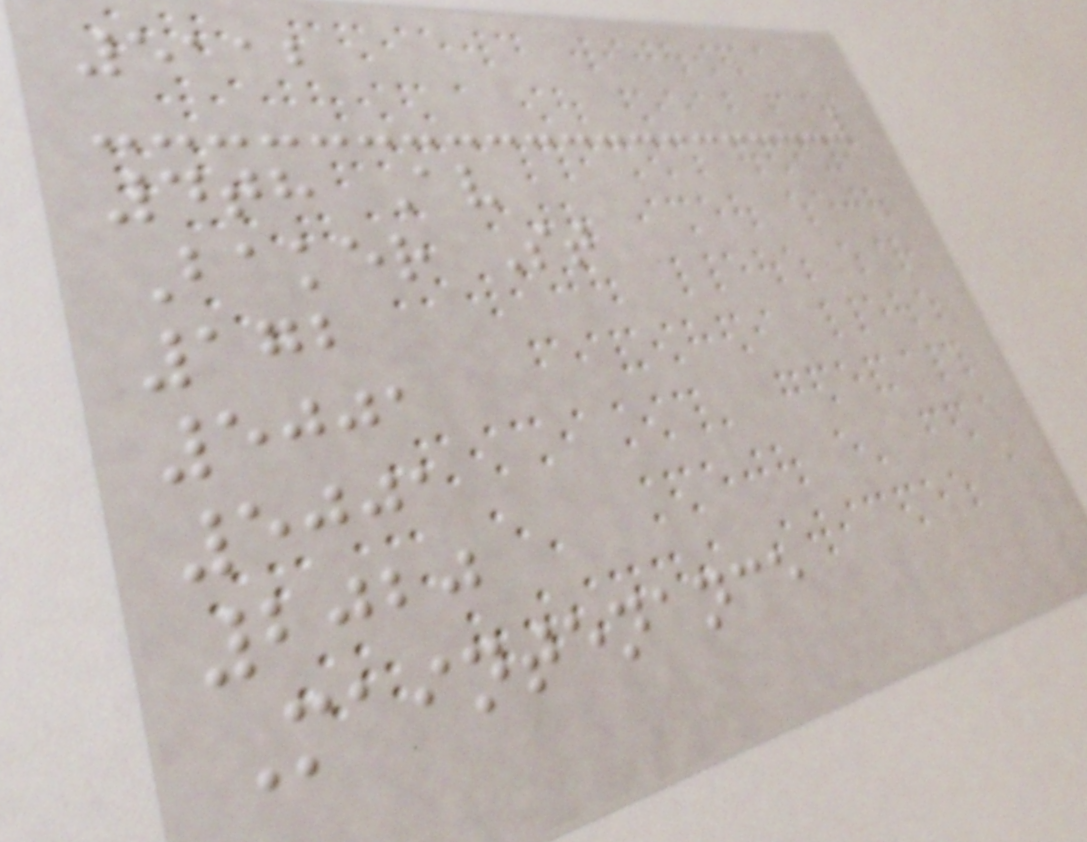5112
4th Av
Baker St
172
5001
5001
2020
Maintenance
